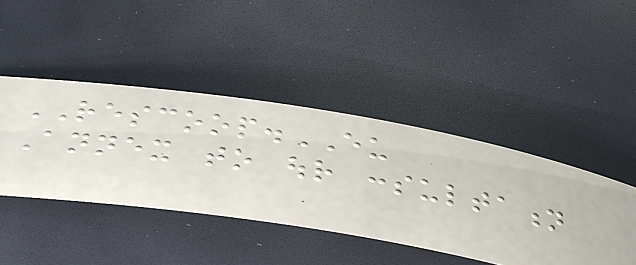RESCOOP.EU
Annex to our consultation
